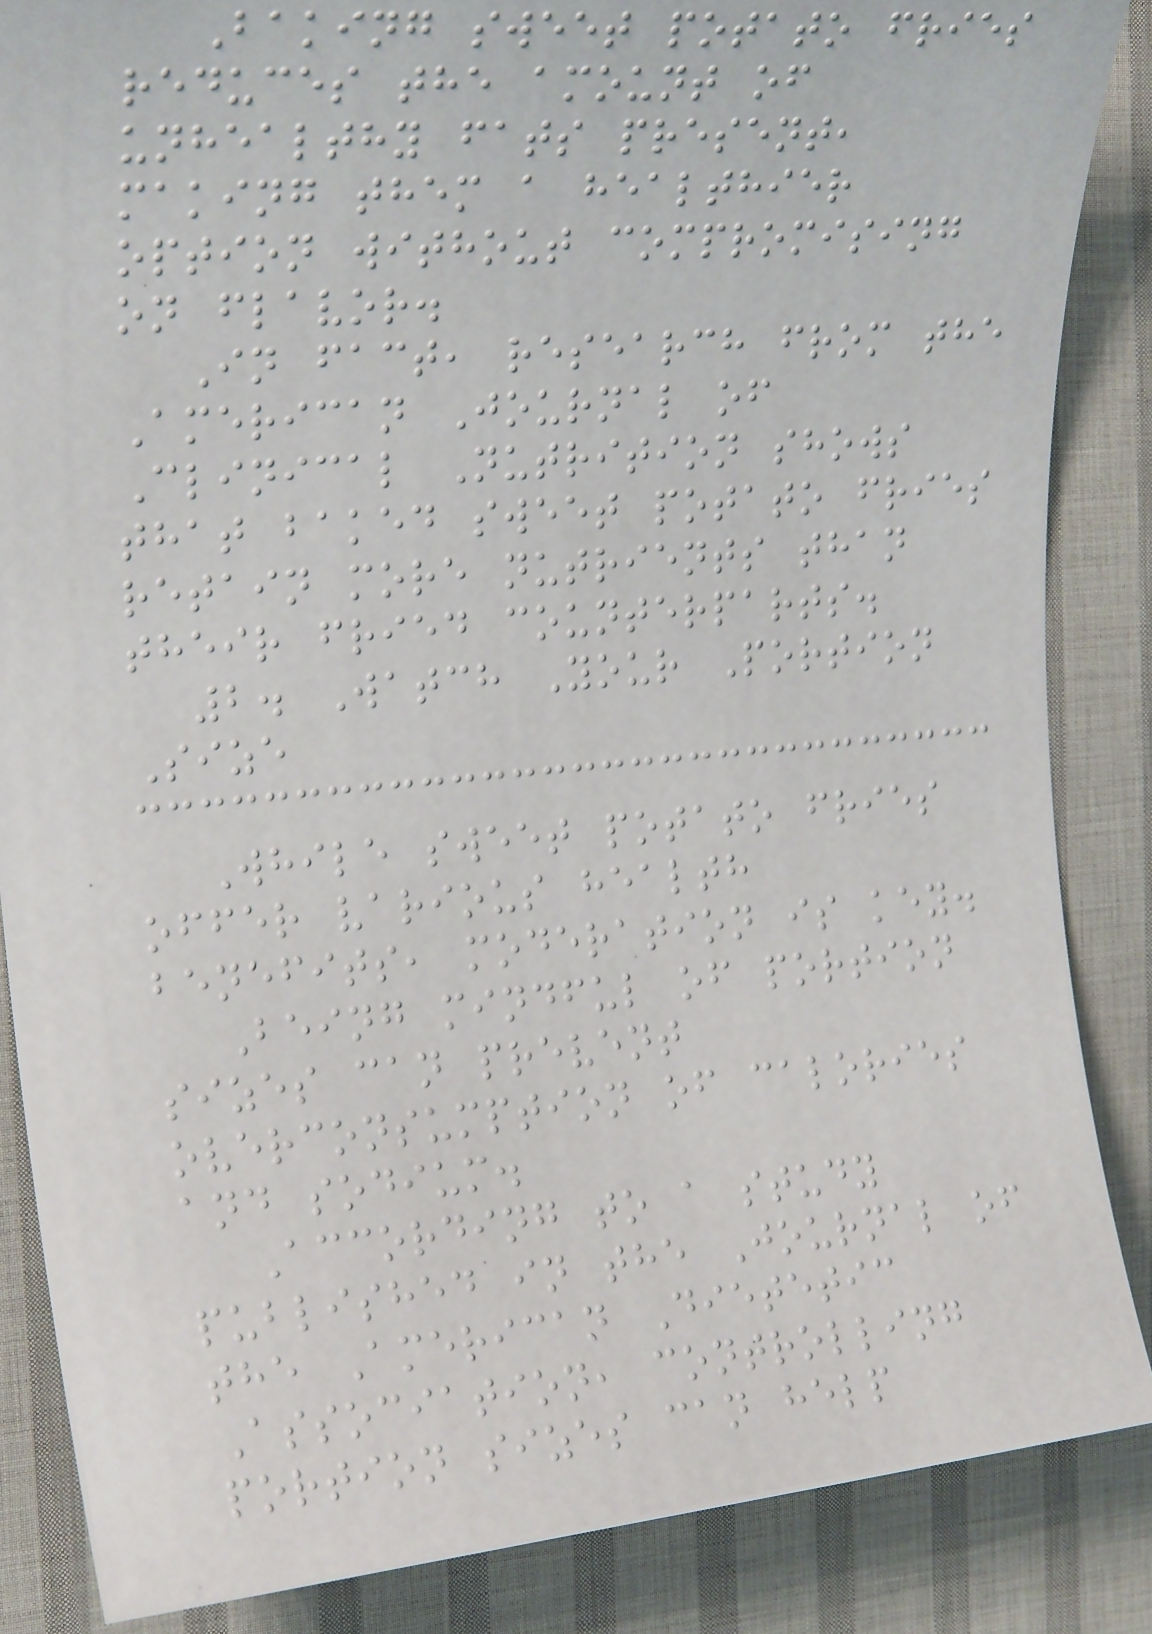Baking sweet potato fries
reduces the amount of
unhealthy fats present,
making them a healthier
option without compromising
on flavor.
In fact, research from the
American Journal of
Clinical Nutrition shows
that baked sweet potato fries
retain more nutrients than
their fried counterparts.
2. Watch Your Portion
Size
While sweet potato fries
offer various health
benefits, moderation is key.
Being mindful of portion
sizes can prevent
overconsumption of calories
and sodium.
According to a study
published in the Journal of
the American Dietetic
Association, controlling
portion sizes can help
